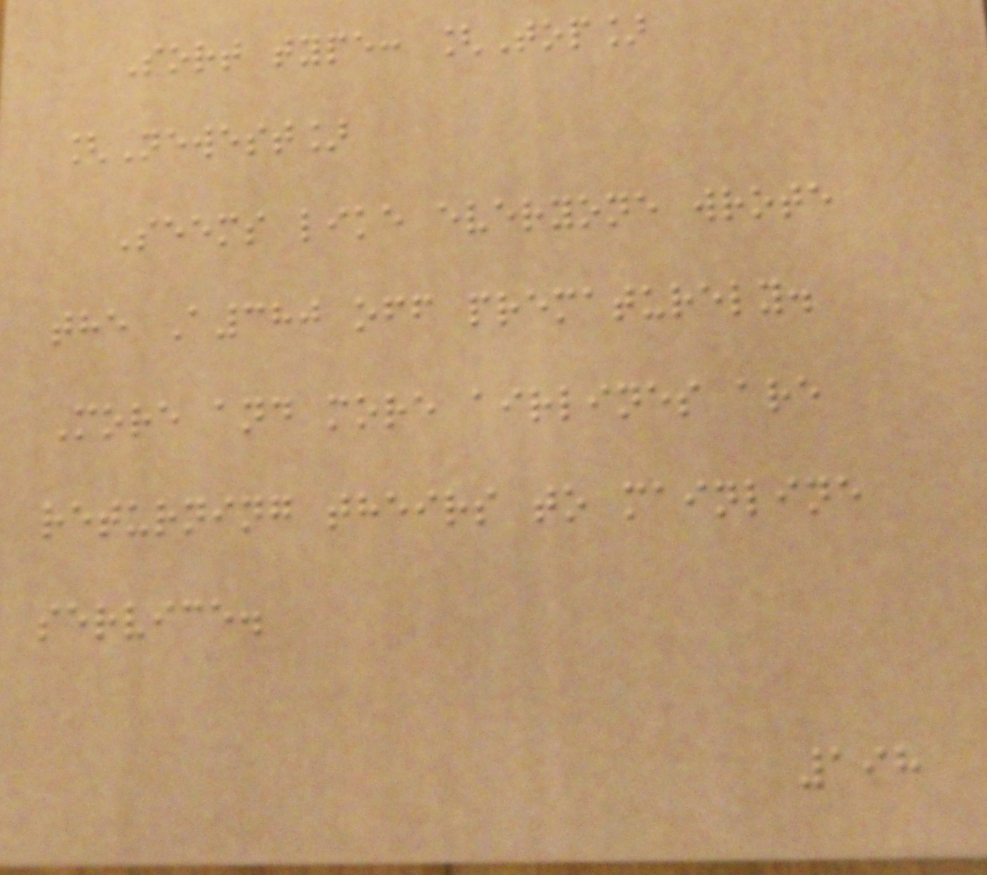Sort type: [Top]
[Newest]
Seems like everyone wrote
the A380 off prematurely.
More and more airlines are
returning theirs to mainline
service.
198
